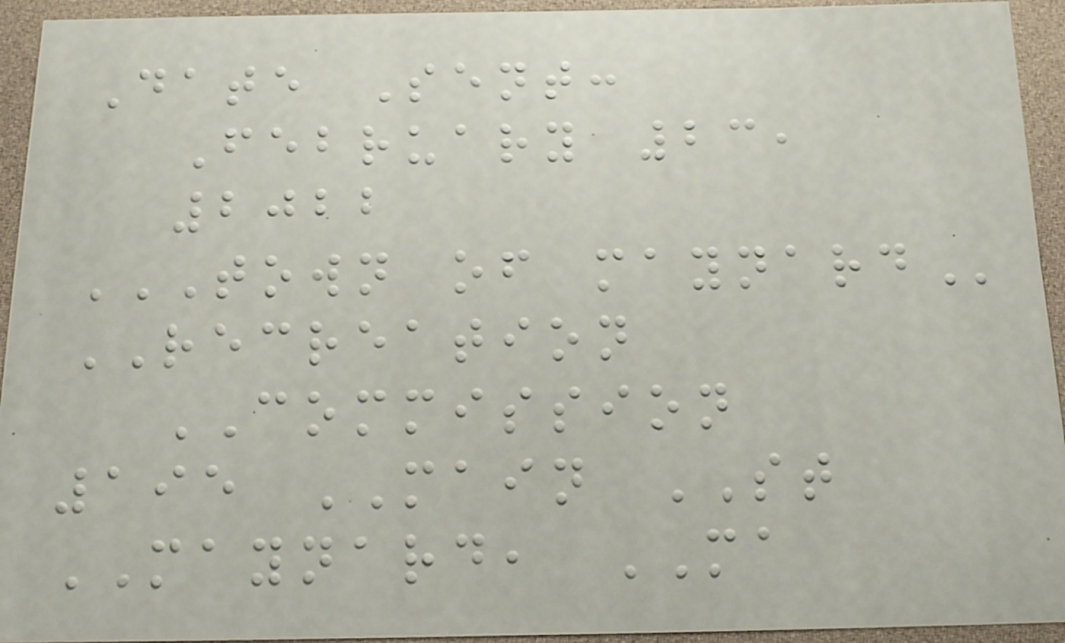Date Sent:
February 23,
2022
TOWN OF MAYNARD
RECREATION
COMMISSION
195 MAIN ST
MAYNARD, MA
